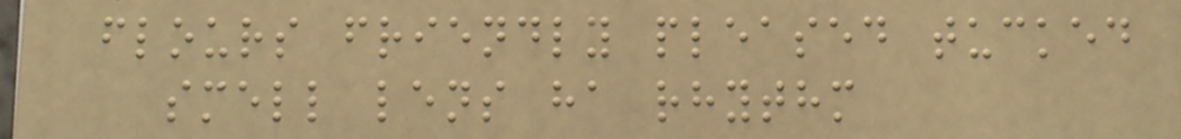flours friendly pleased tucked
smell lens ha rhythm
